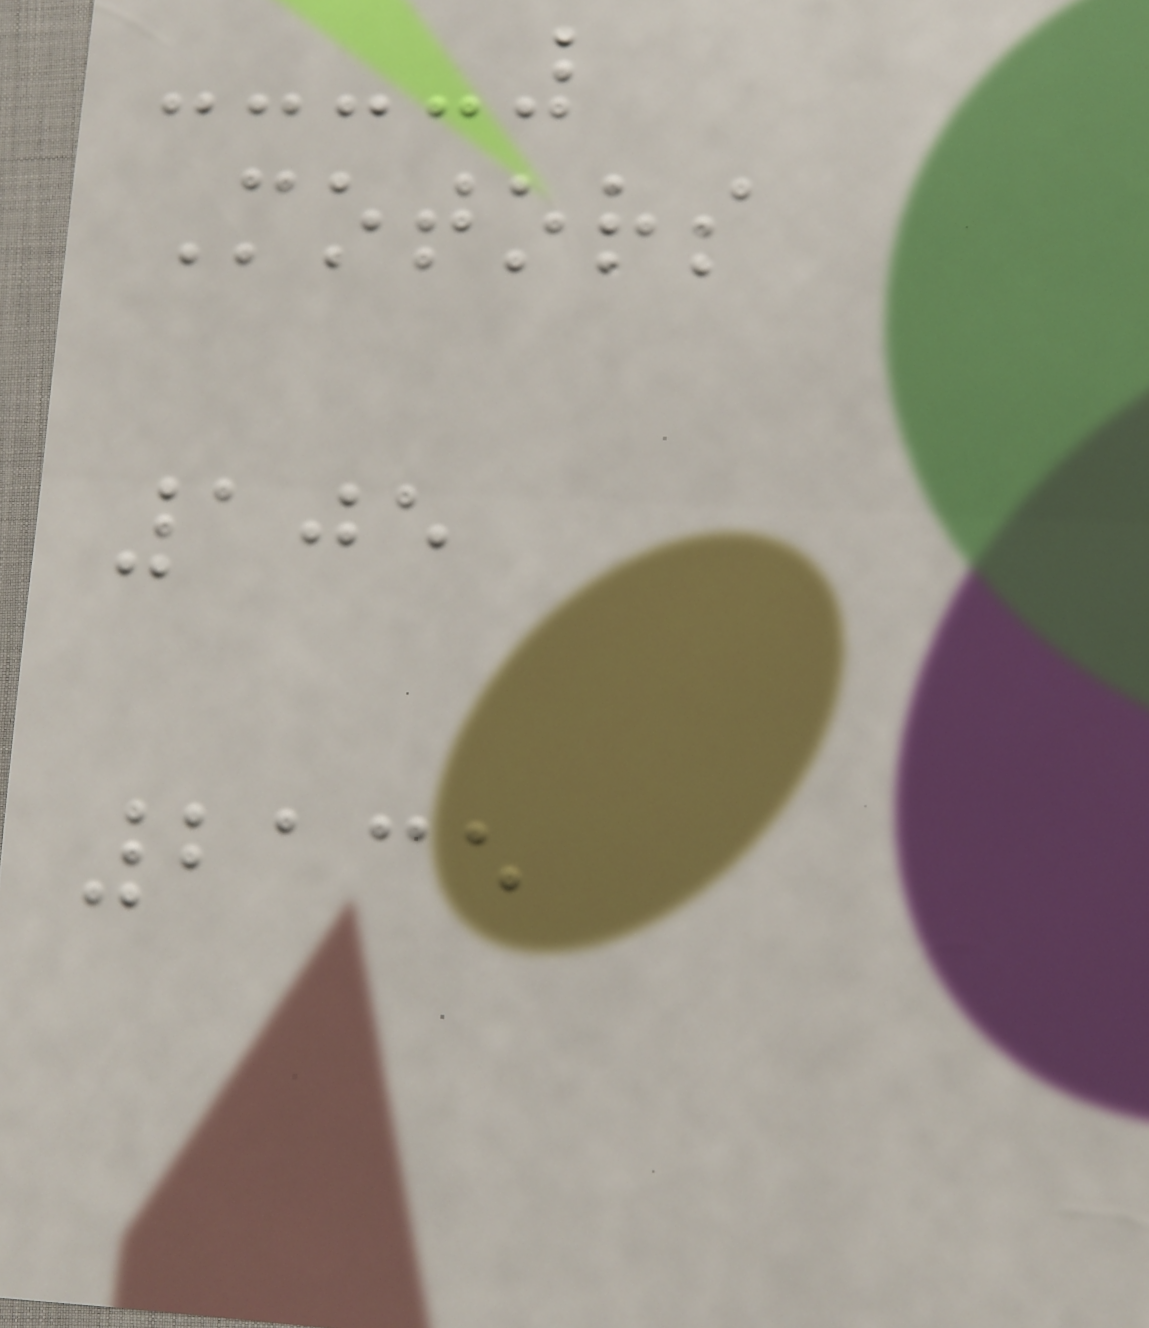Motors
105
2135
